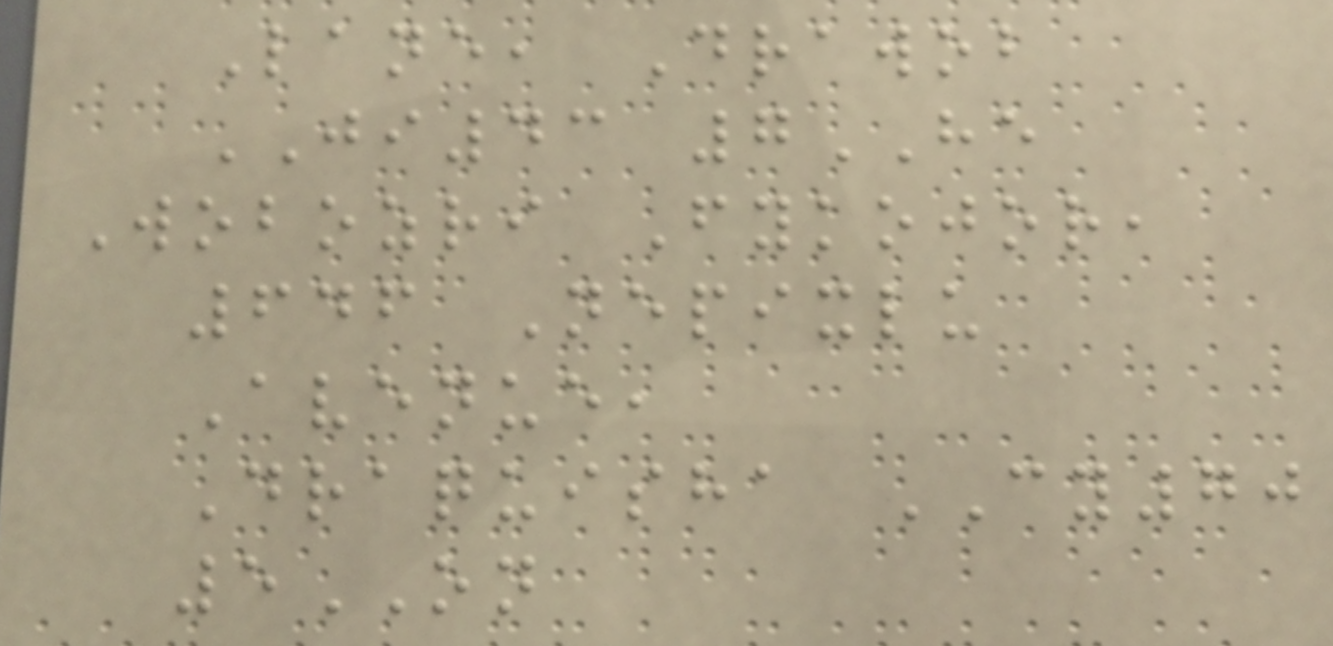Lane, Drawob
JI43 7HE
Wobozri Fykojor,
646 Nepixlu
Avenue,
Draquisha CY70
5ON
